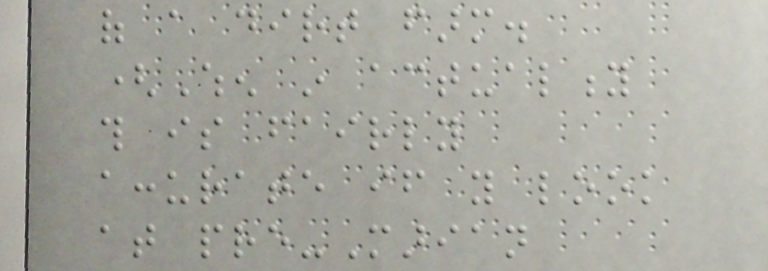of a dirt farm.
(When in actuality
this is fairly
accurate if you look
at pre-Marian
